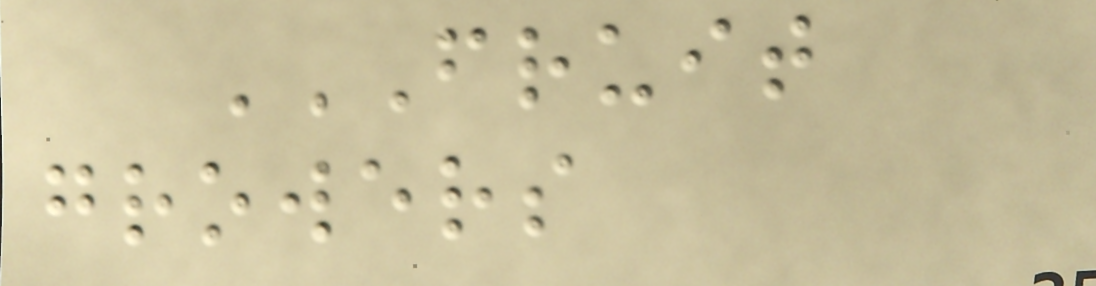FRUIT
GROWERS
